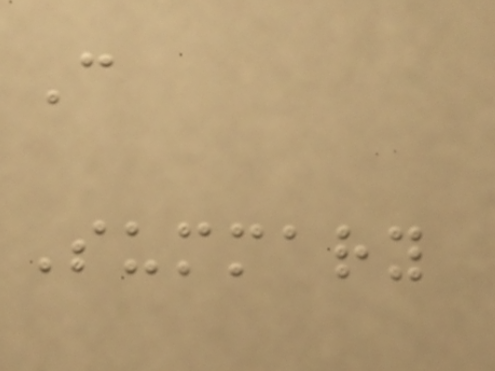C
Summary
